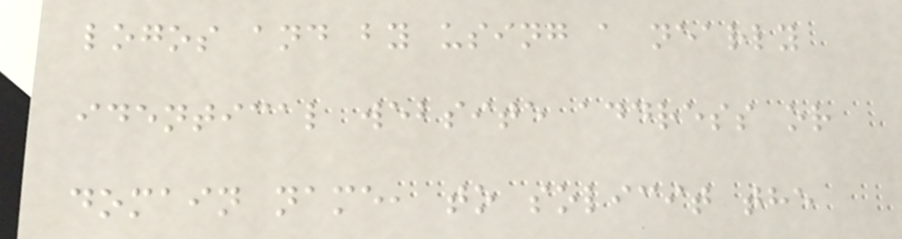logos and by using a nearly
identical website address or
domain name, to solicit the
